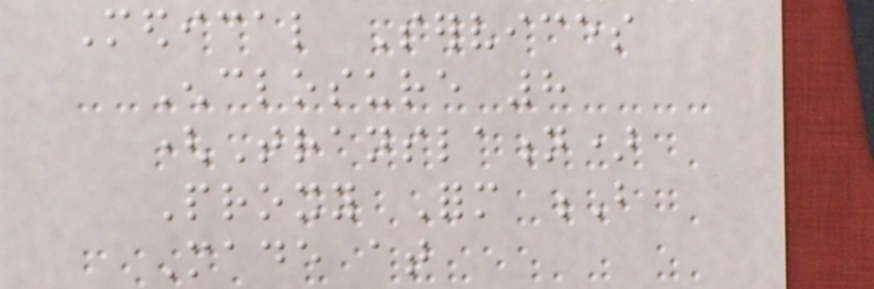Medical Services
Enclosure 8
(Translation)
Proxy Form B
Made at
